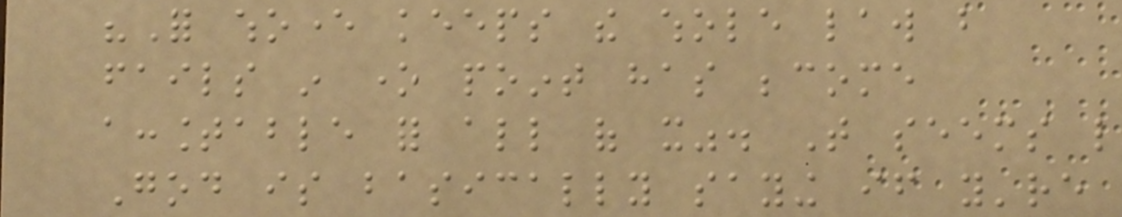"For whoever keeps the whole law but
fails in one point has become
accountable for all of it". That seems like
God is basically saying if you're
